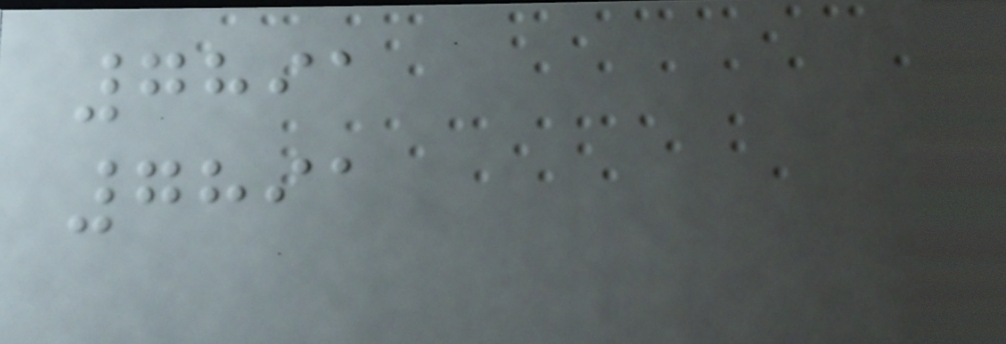7891
7891
